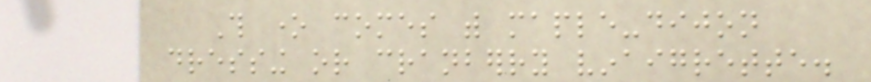This one comes with maple-dijon
dressing or cranberry vinaigrette.
